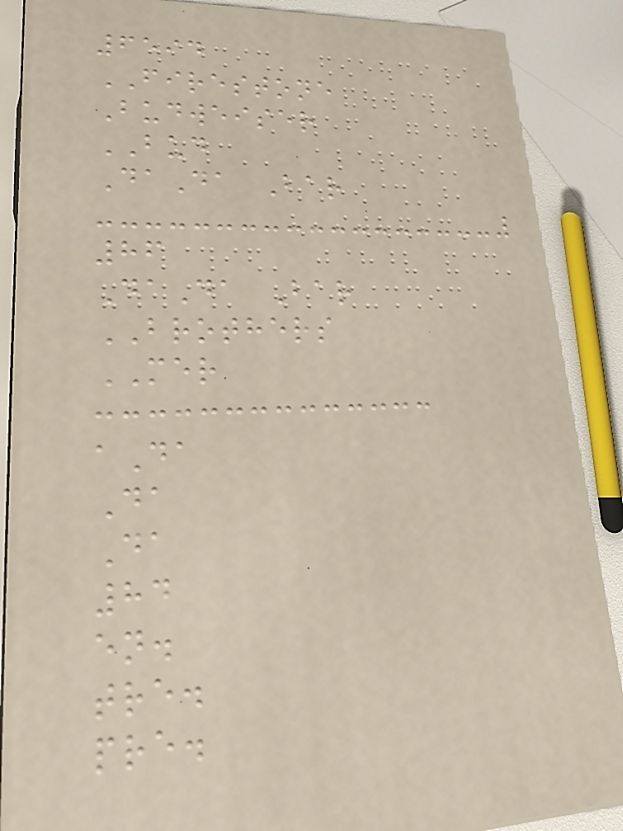6594
FIRESTONE
Budweiser
BUD
DaDa Bar
86
DaDa Bar
BROTHERS
MER
aDa
Da
Da
84
en.
tre.
pre.
